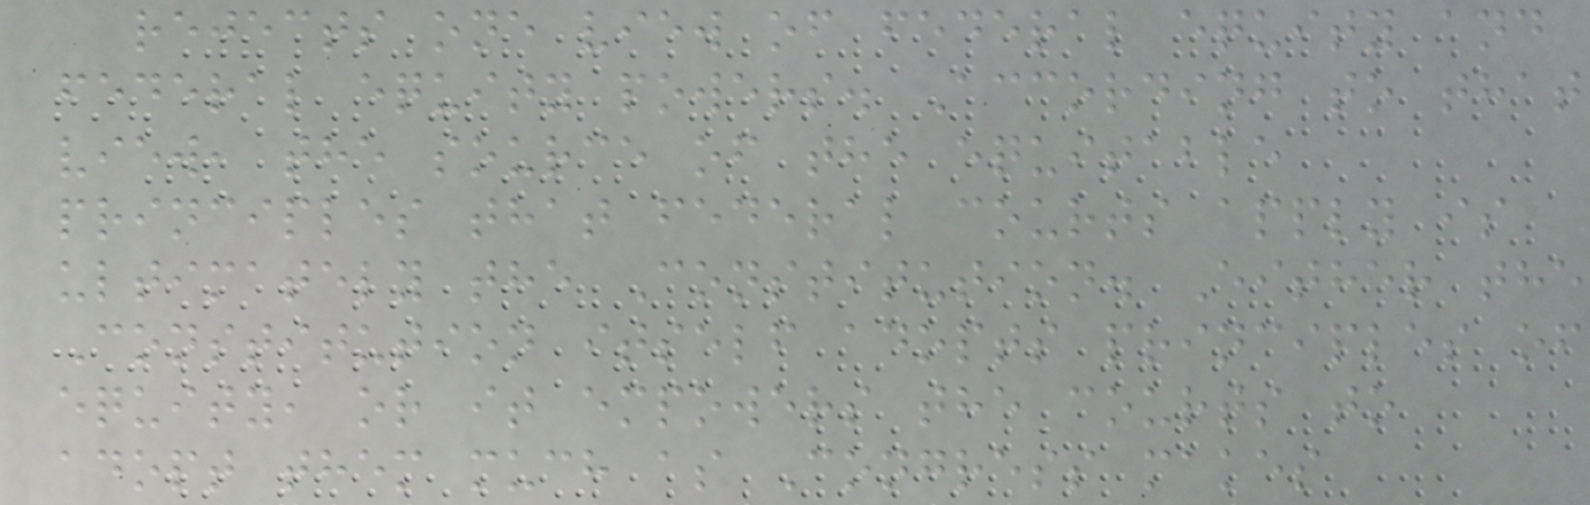rejects one view of federal equity and
federal equity powers. According to that
view, the source of the equitable
principles that federal courts apply is
ultimately the Constitution. Either the
Constitution itself adopts principles of
equity, or it empowers the courts to
adopt them much as Congress makes
